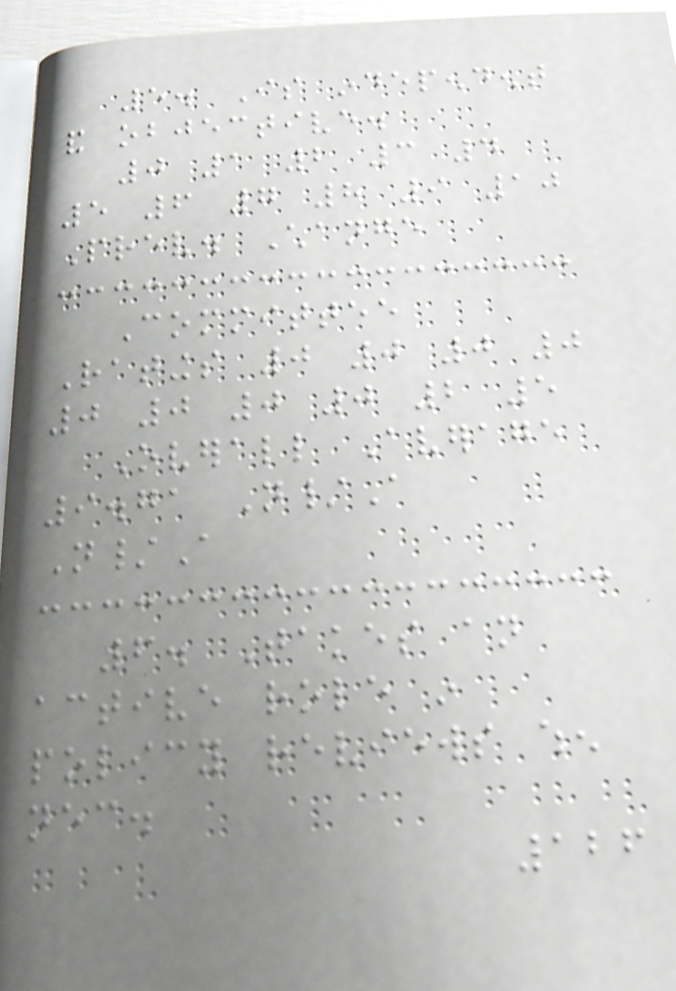5. Is independent
and objective.
0 1 2 3 4
5 6 7 8 9 10
Prev. Change
Committee
Ratings 0 0 0 0
0 0 0 0 2 5
Overall Average
9.71 N/A
N/A
6. Takes an
active role in
policy reviews when
necessary.
126
